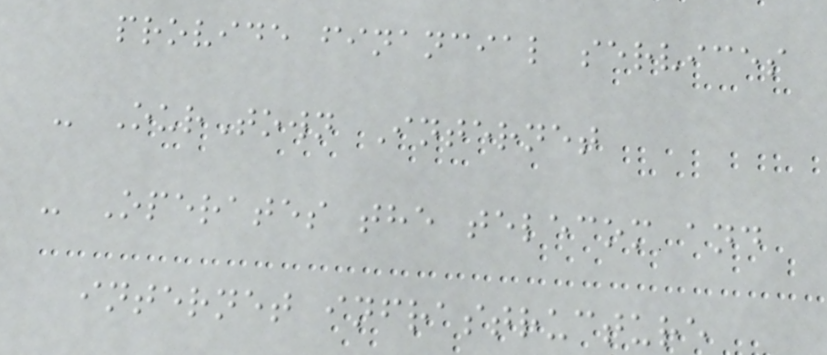provide financial services
- OurTown Internet
- Operates the telecom and
internet infrastructure
